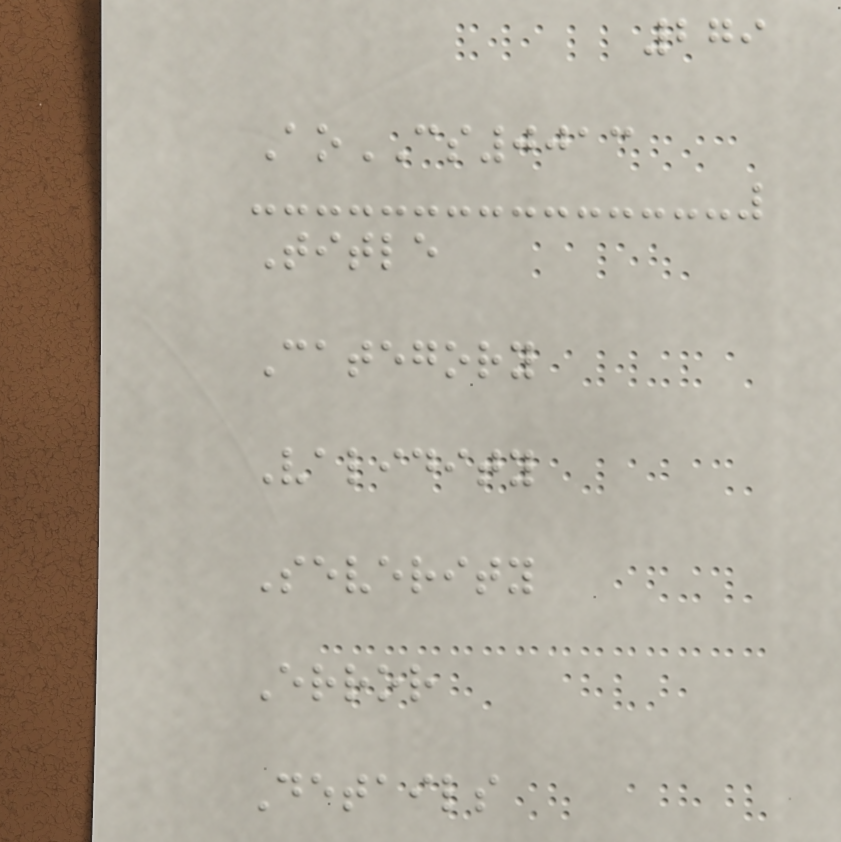279
AoCS0013
Title
Category
Validity
Severity
Error
Details
